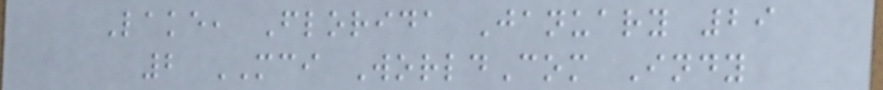Lake, Florida January 29
2 MCI WorldCom Indy
